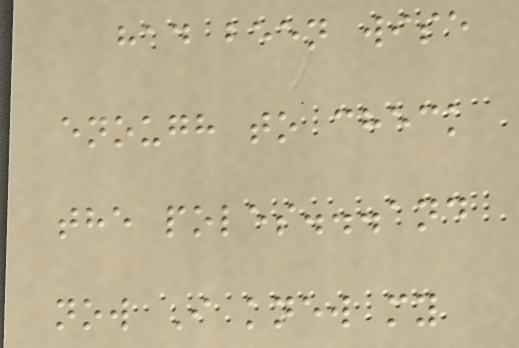had been wise
enough to check
the poles...and
now I knew my
